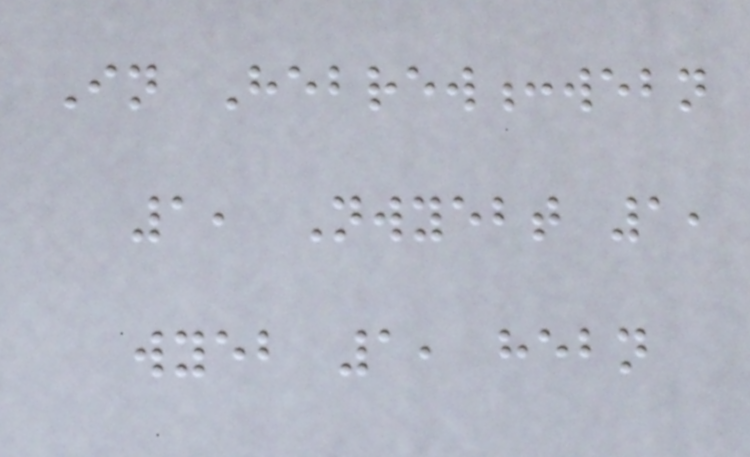In Hebrew:webn
1, Nwyebt 1,
wyeb 1, hebn
